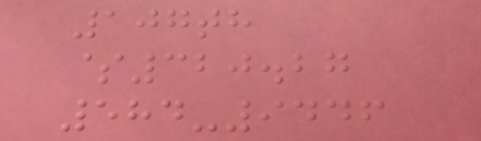107th
$320.27
584-9446
